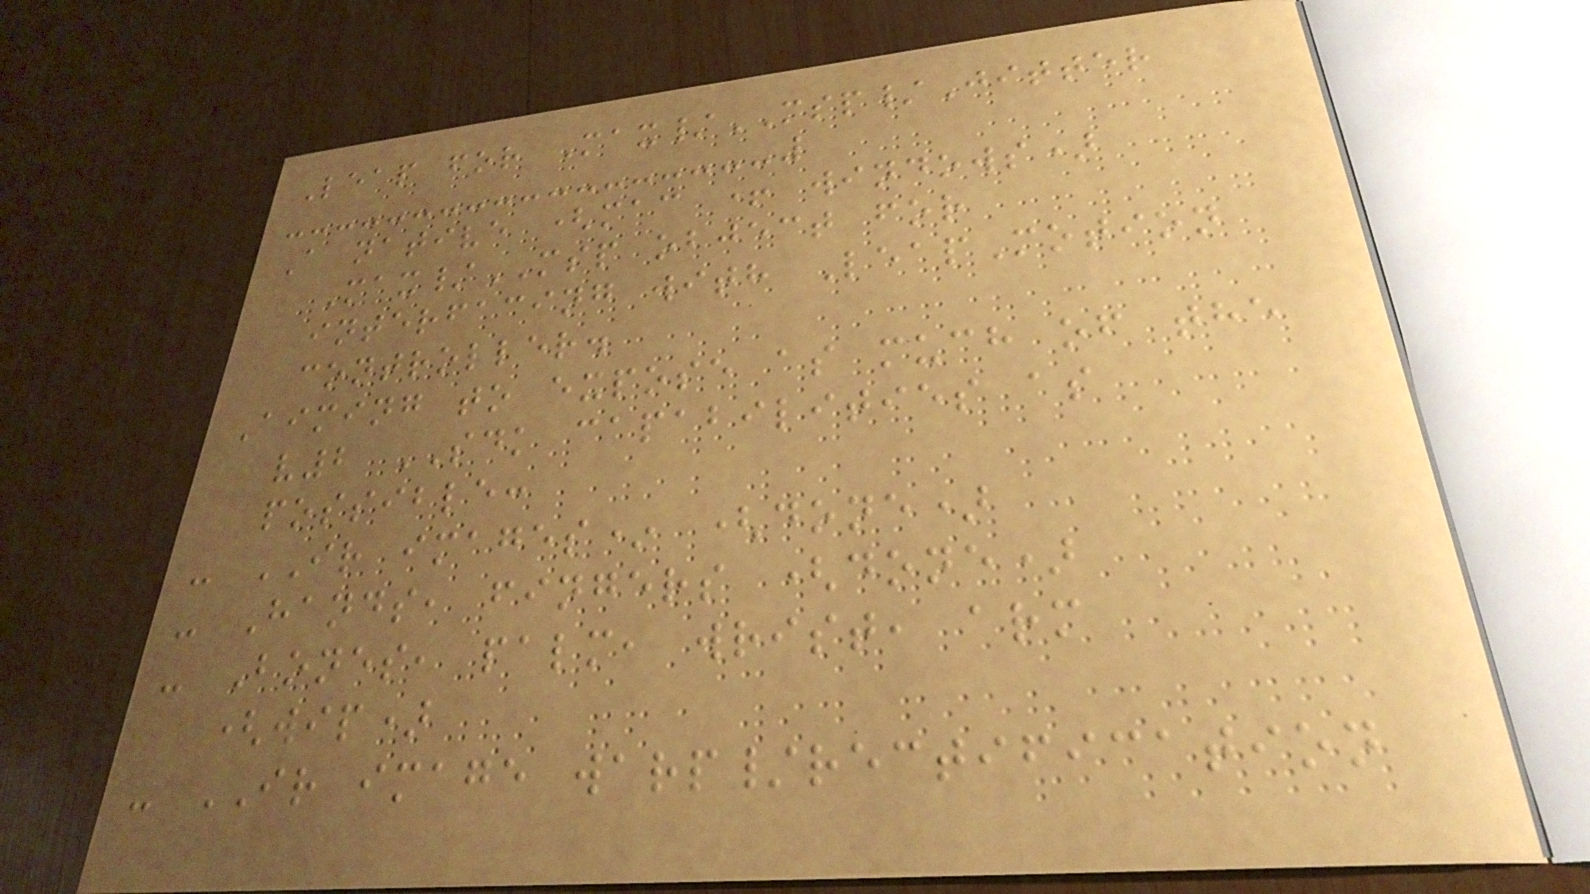Leap for Max/MSP/Jitter
A native (mac + windows)
Max/MSP object for
interfacing with LeapMotion
controller.
Aiming to expose as much of the
v2 SDK capabilities as
possible:
- IR images* (done)
- Hands, fingers (done)
- Bones, palm, wrist, arm
(wip)
- IR image warp/rectification
